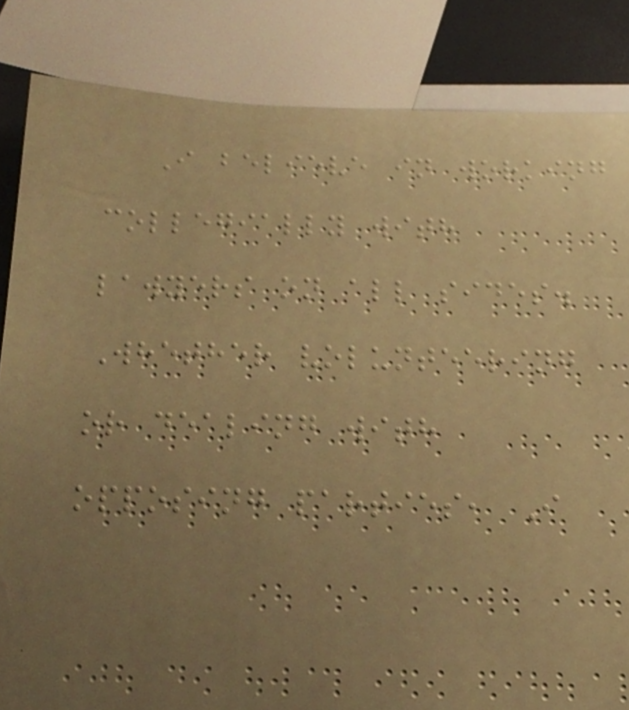I believe in working
collegially with
lawyers on all sides.
Whether volunteering
or dealing with
opposing parties, I
